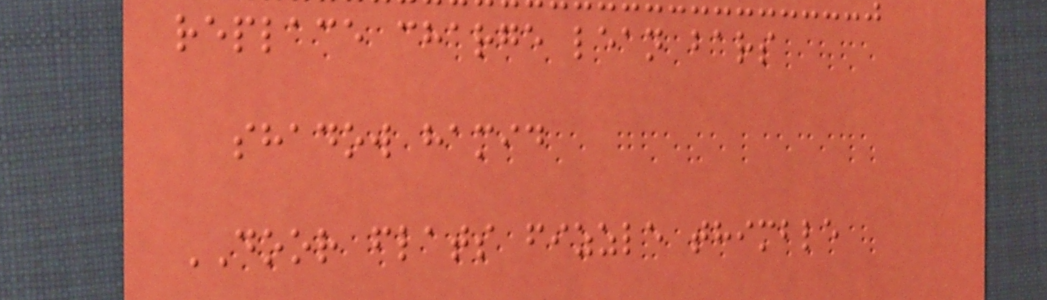replace charge lean bars
shadow hamid
DOOR flats fizzle thimble
